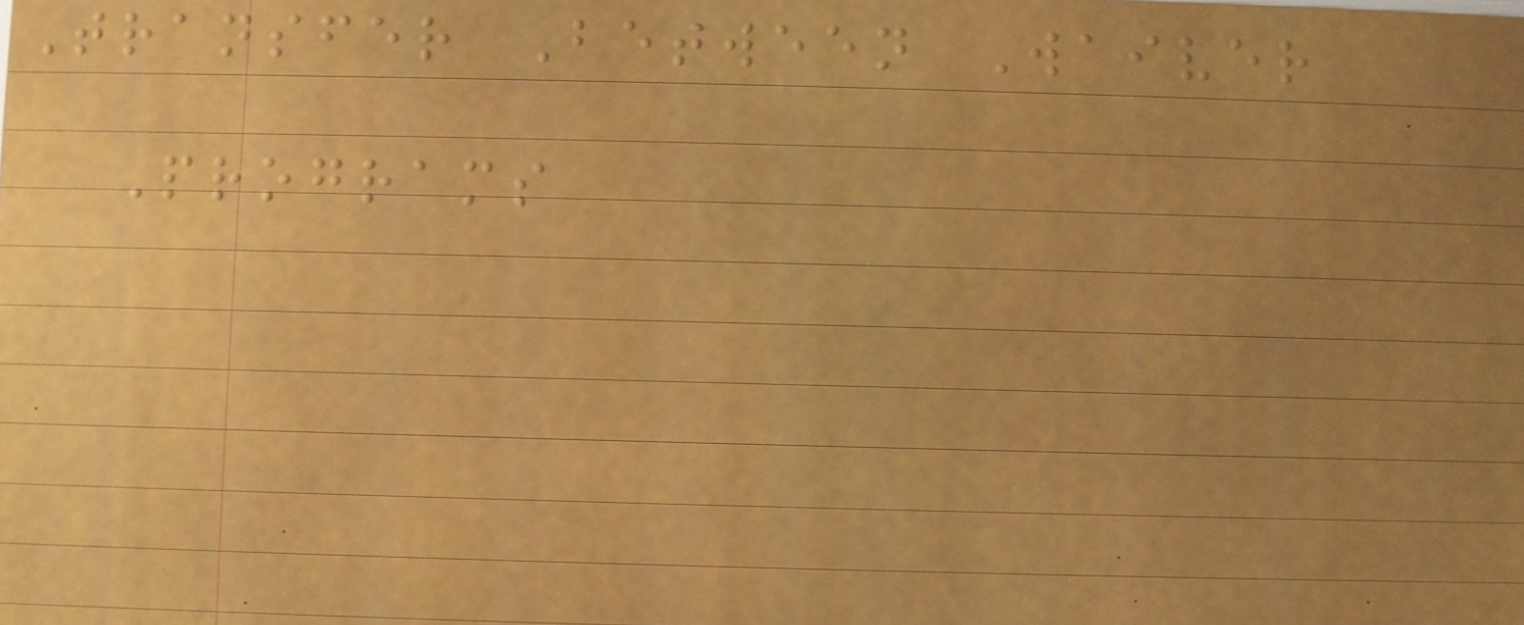Transfer Between Waiver
Programs
